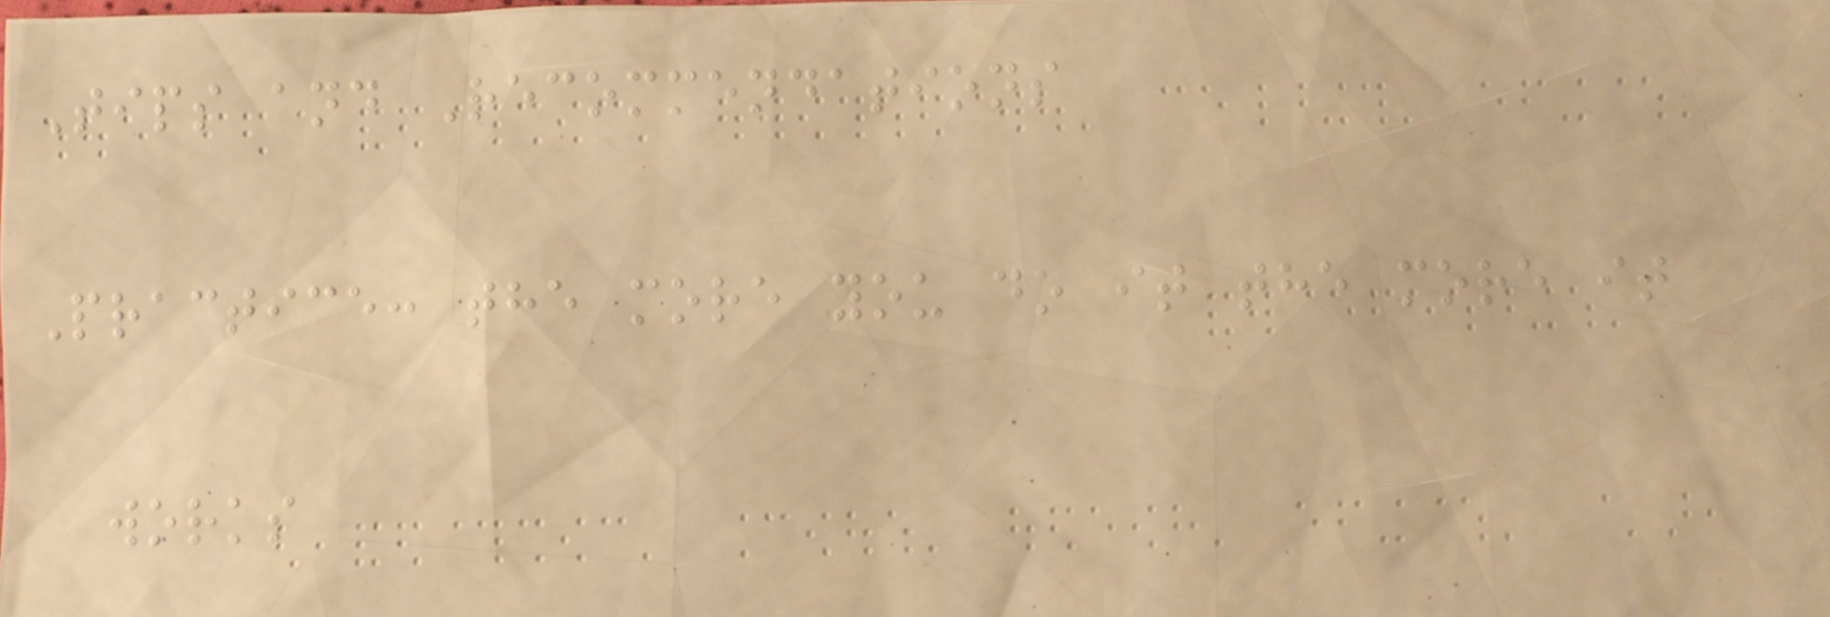Tips and Recommendations
Practice: the more you do it the more it
works
